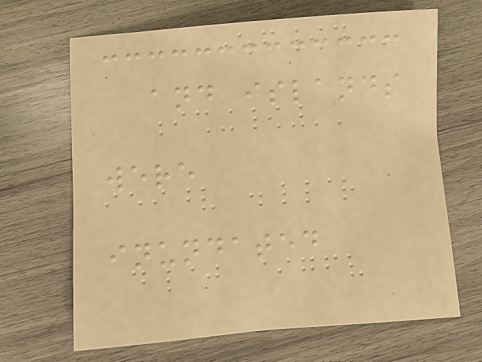and islands
were
inundated
